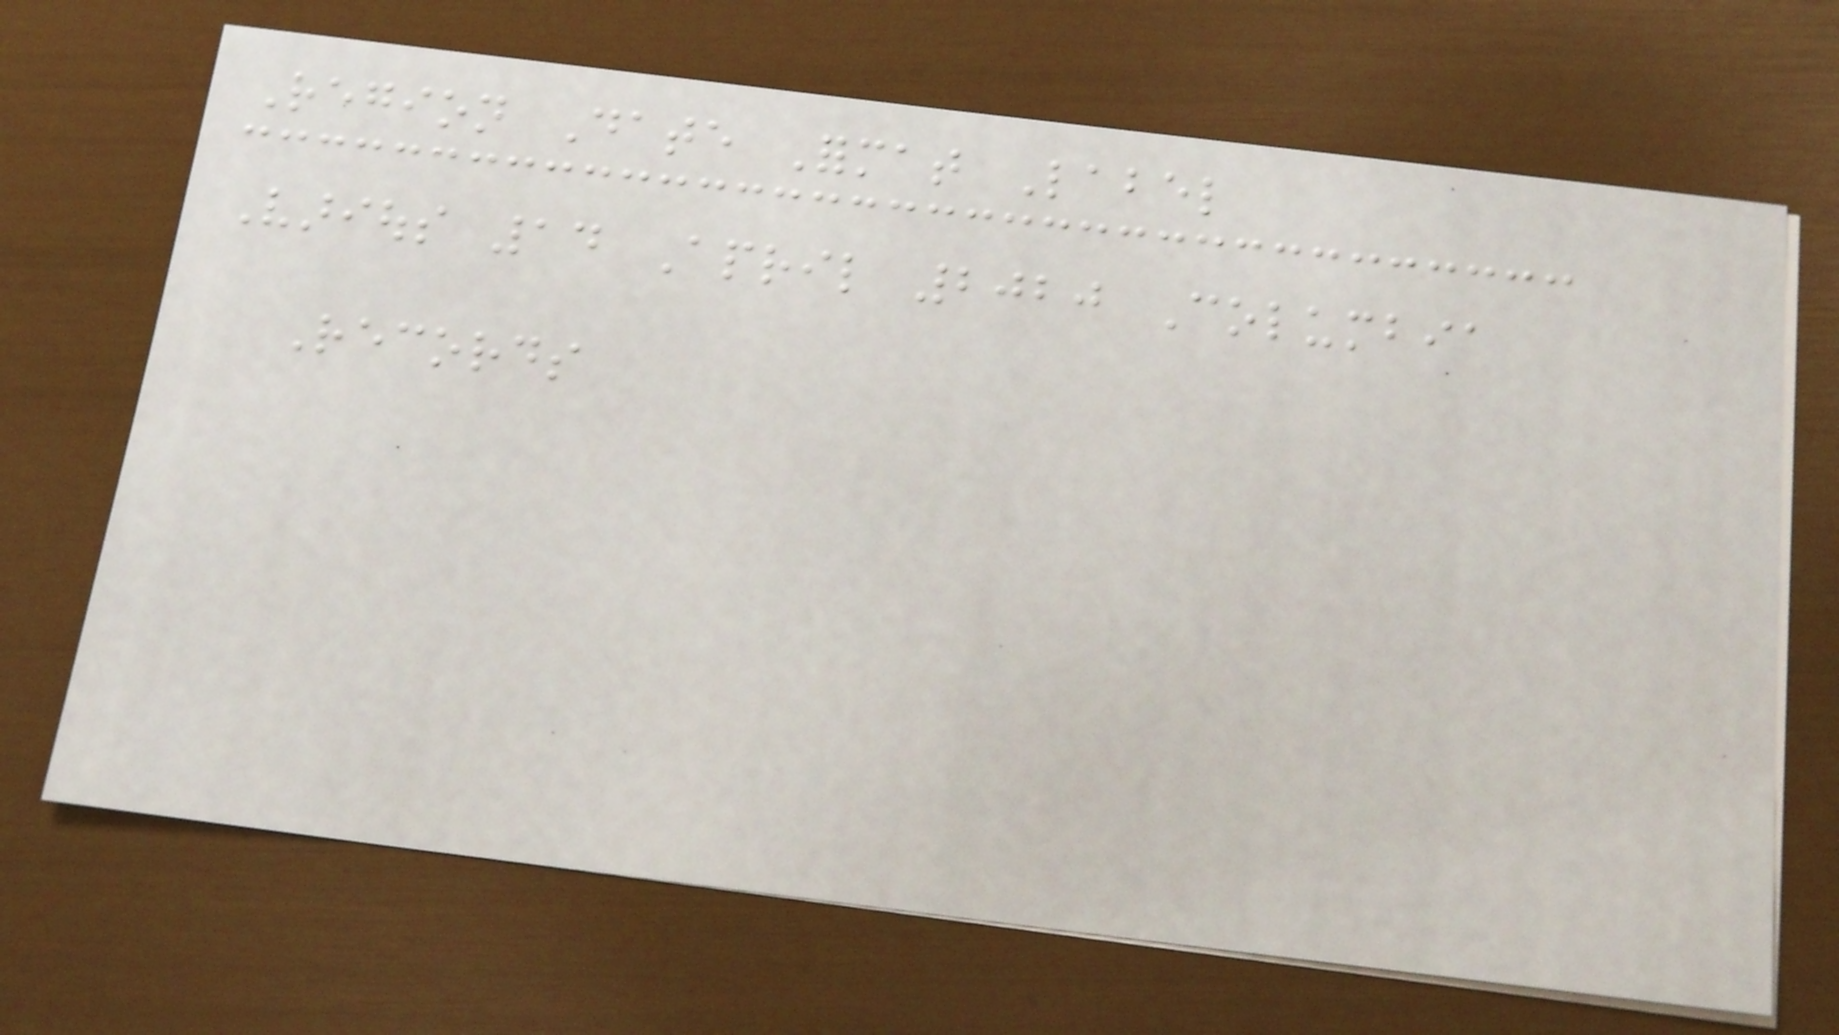Region Date Format Label
Various 14 April 2020 Columbia
Records
